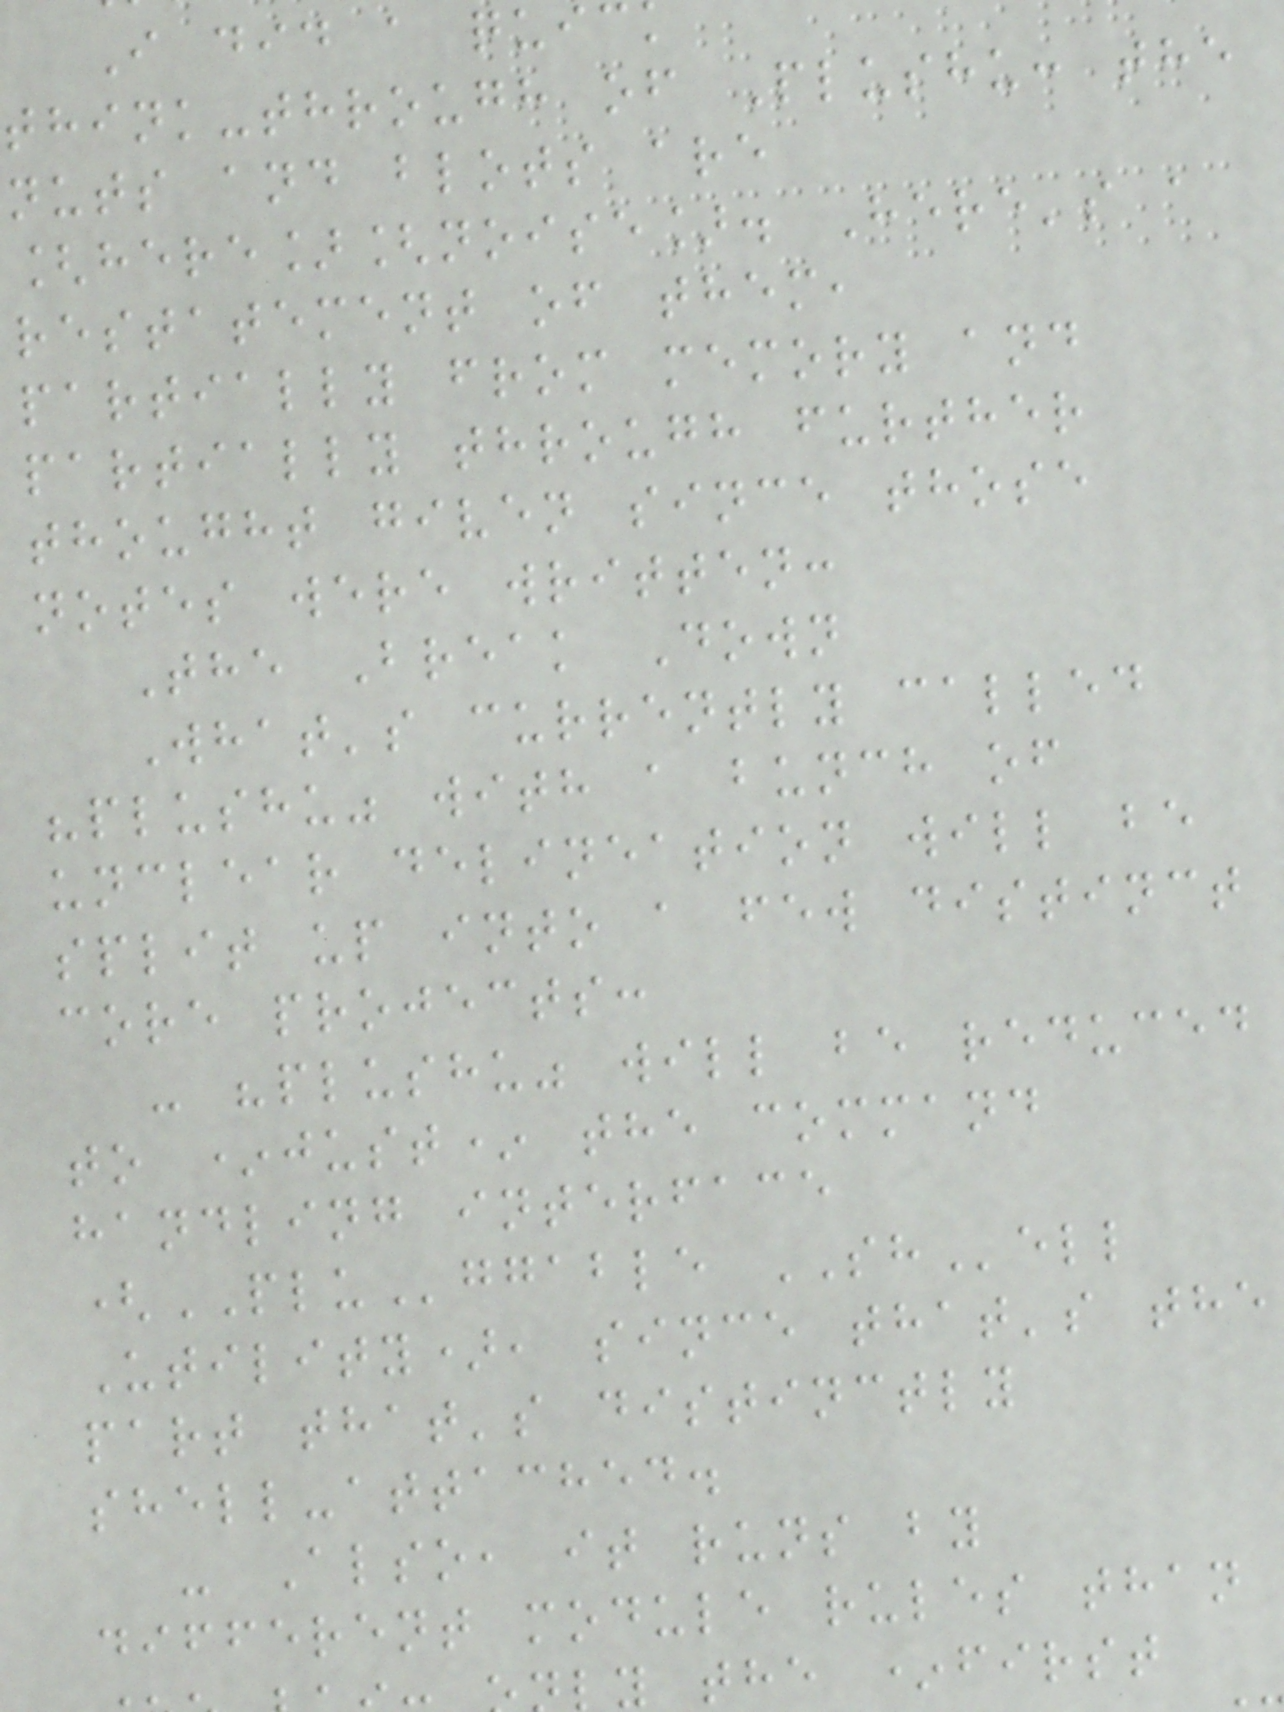I did a qui
think-through of Plushu: the
nuts and blots are
[here][noise]. Here's a
restatement of them,
partially from memory and
partially through further
thought given since those
notes were written:
The Break Down
What's currently called
"plushu" with a bunch of
unclear delineation will be
split up into a few distinct
core projects:
- "plushu" will be reduced
to *just* the command
handling interface
(PLUggable SHell
Utility), since that's the
part that's distinctly
shell-attached.
- Also, it runs by
different module rules than
y the *first
